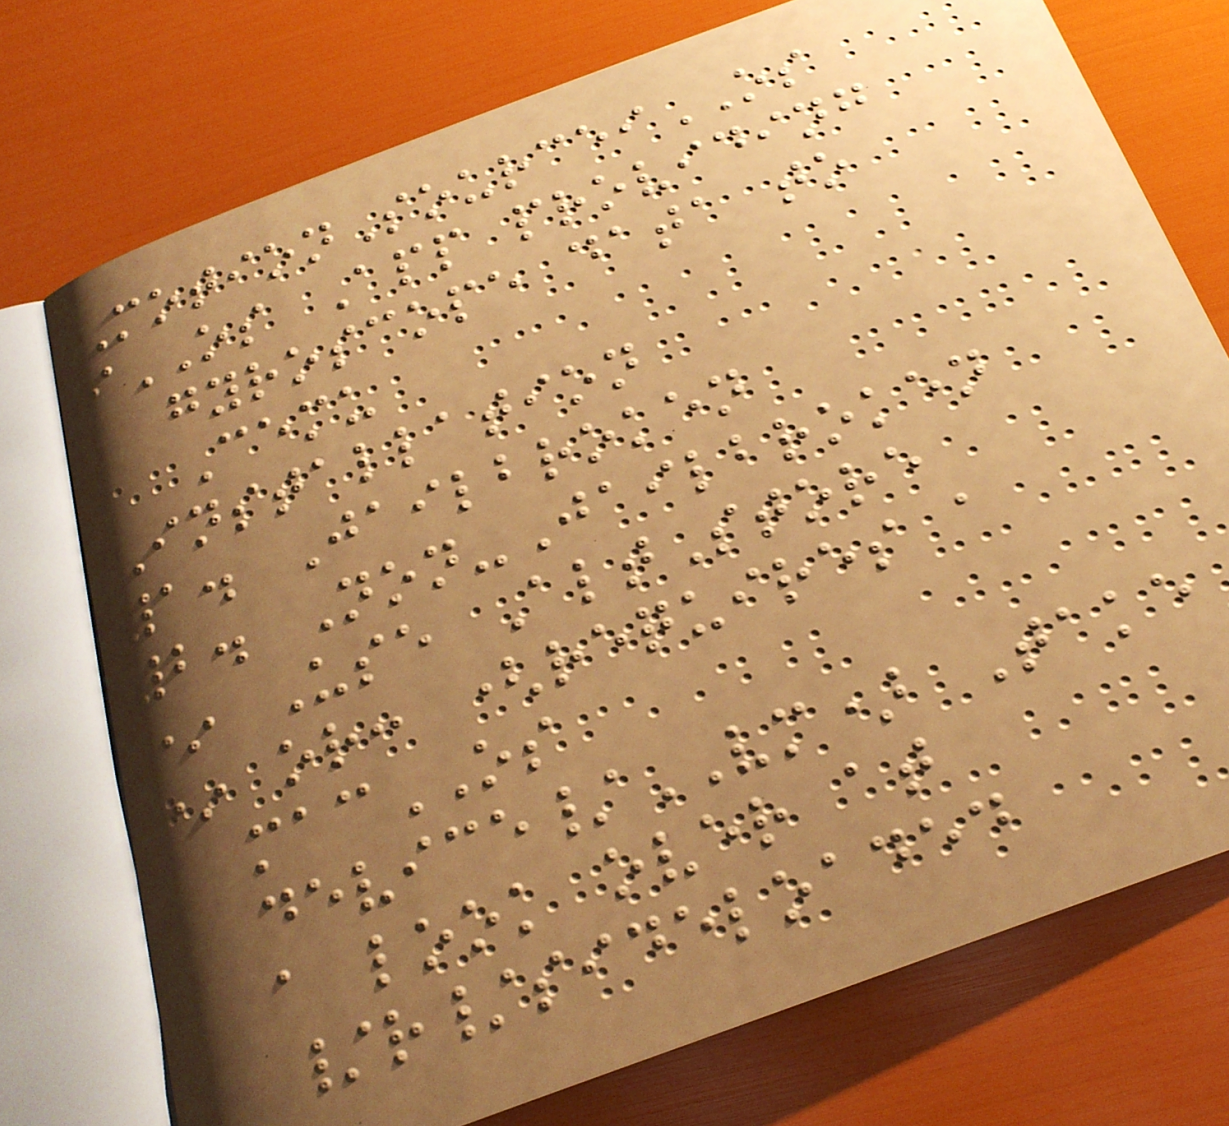MotionSourceiOS
iOS App providing
gyroscope data to
Cemu
Installation
1. Jailbroken
2. Non-Jailbroken
* Use AltStore
* or: (requires a
macOS
device/VM) Take
a look over at
/r/sideloaded
